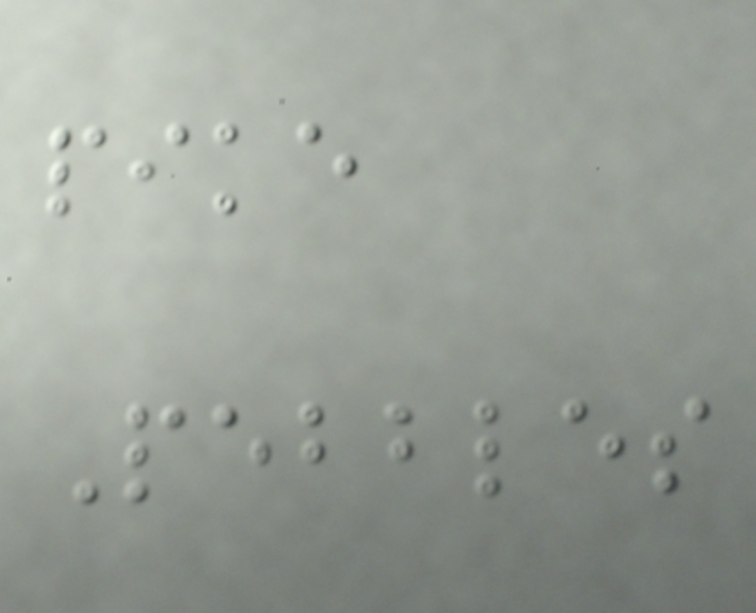pike
Pebbles
